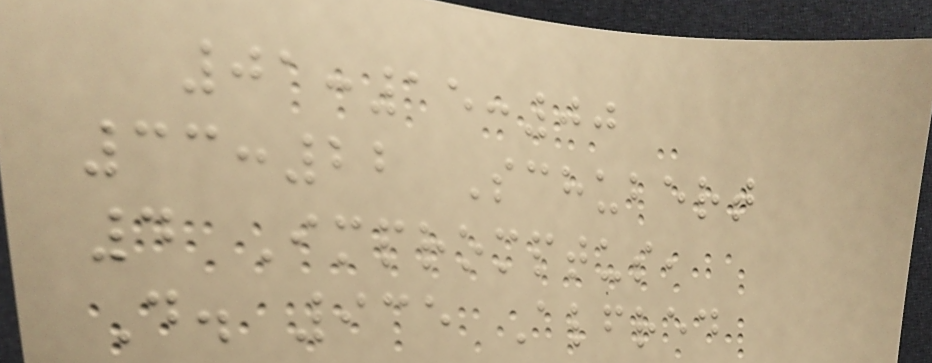01:15:00
33:22 Schubert
4 Impromptus,
D. 935 Alfred
